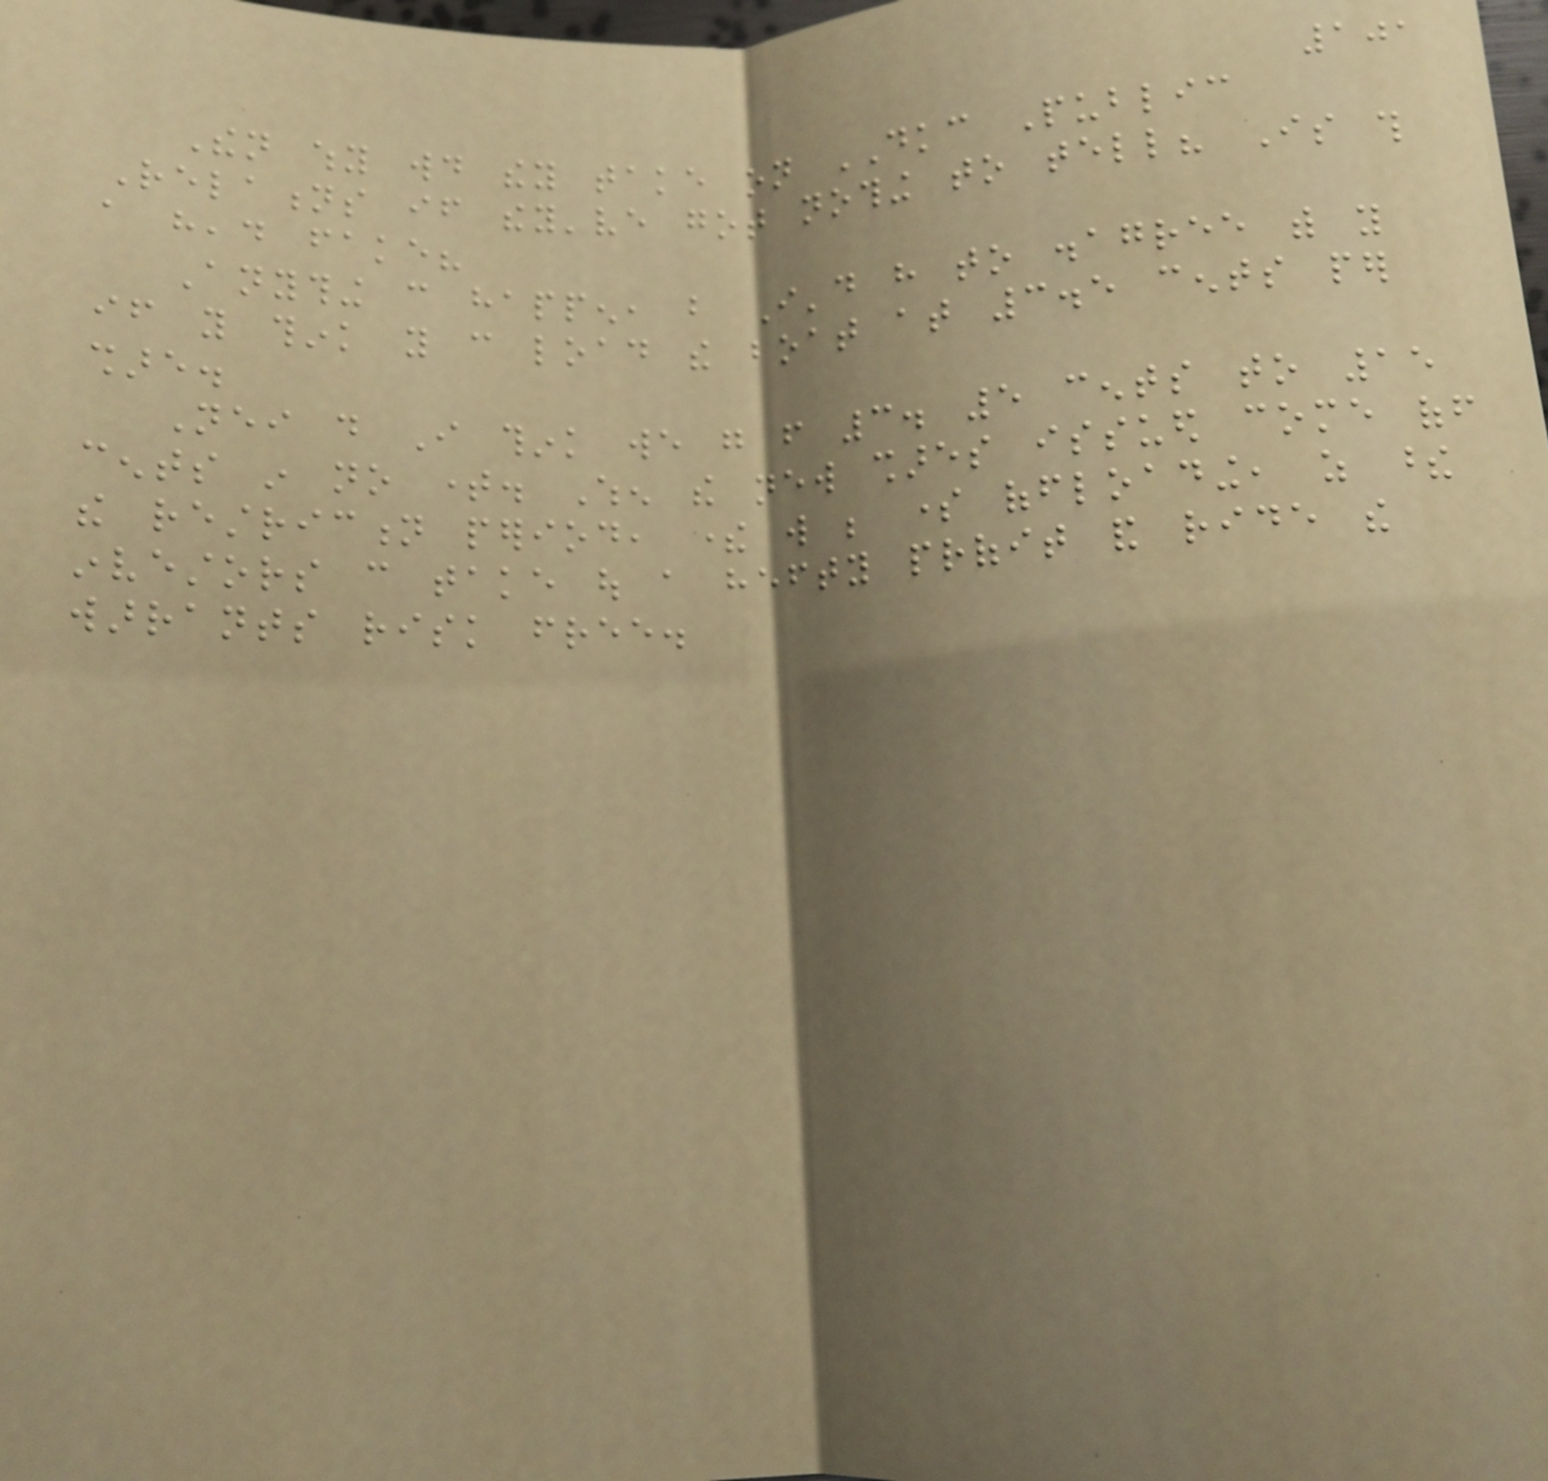101
Then why would they take on DKC Public
Relations if they've got nothing to tell? Is this
a head fake?
Anything can happen, but I'd have to disagree with you
if you think you can load the boat at 3.5 cents per
share.
Neither do I think we go from 3. 5 cents to 15
cents in no time. When the new shares issued come off
the restriction period, there will be some offloading, as these
investors can take out a hefty profit and ride the
warrants risk free.
